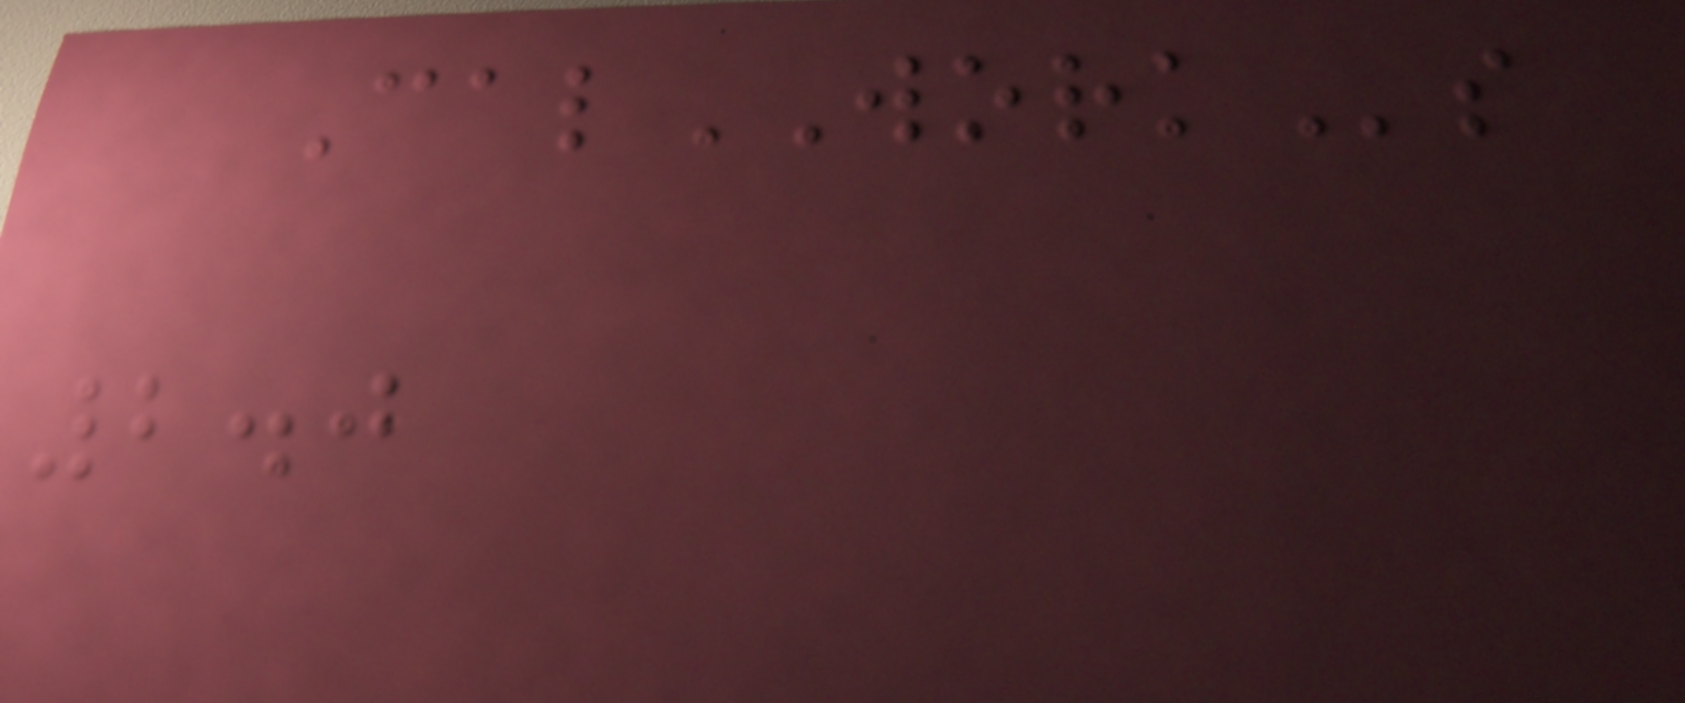CalWORKs
2.0
